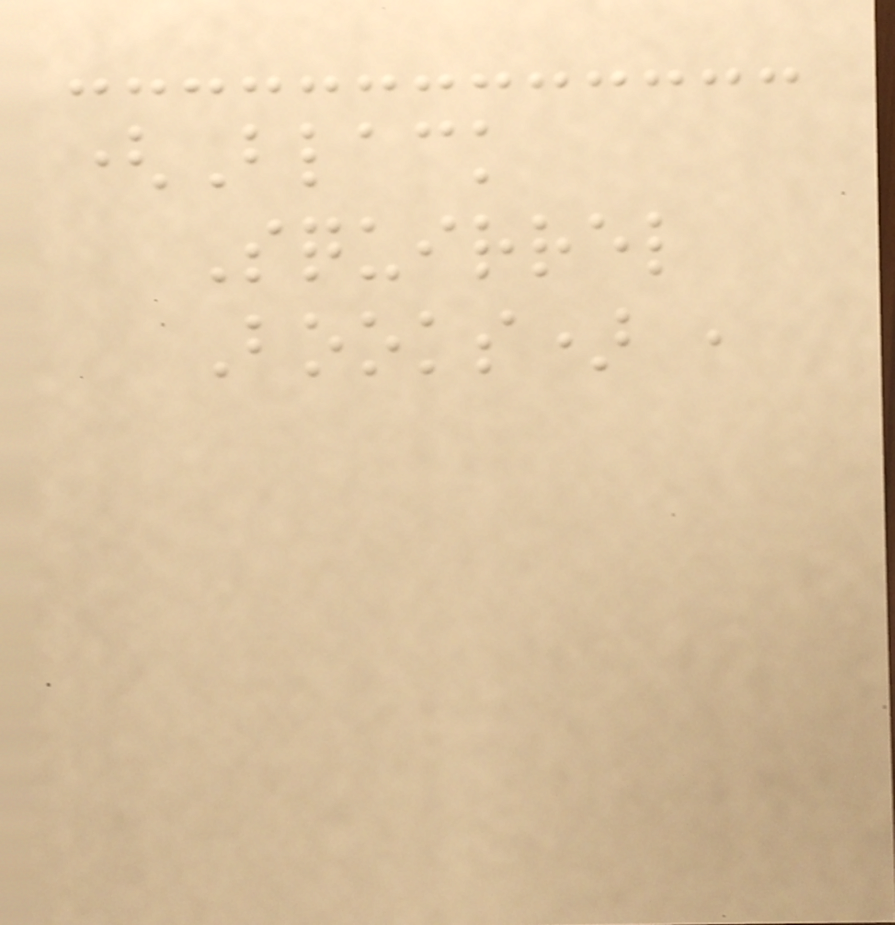(Black
Squirrel
Books) ,
